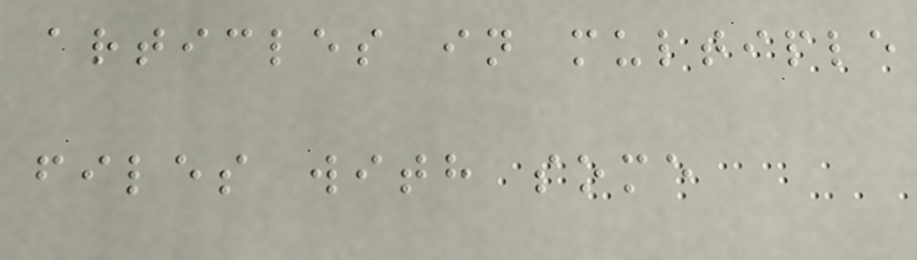articles in multiple
files with some
